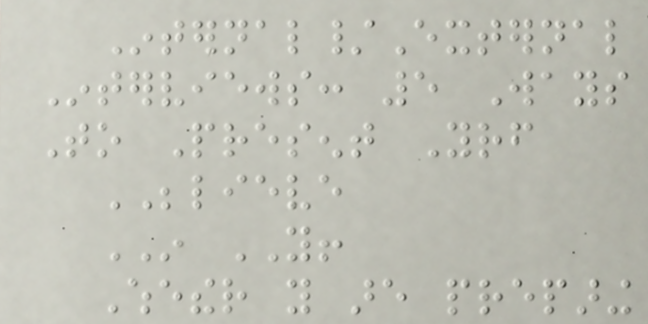Internal/External
Interviews: 5 Ways
To Present Yourself
BELIEVE
IN YOU!
Whether you are preparing
